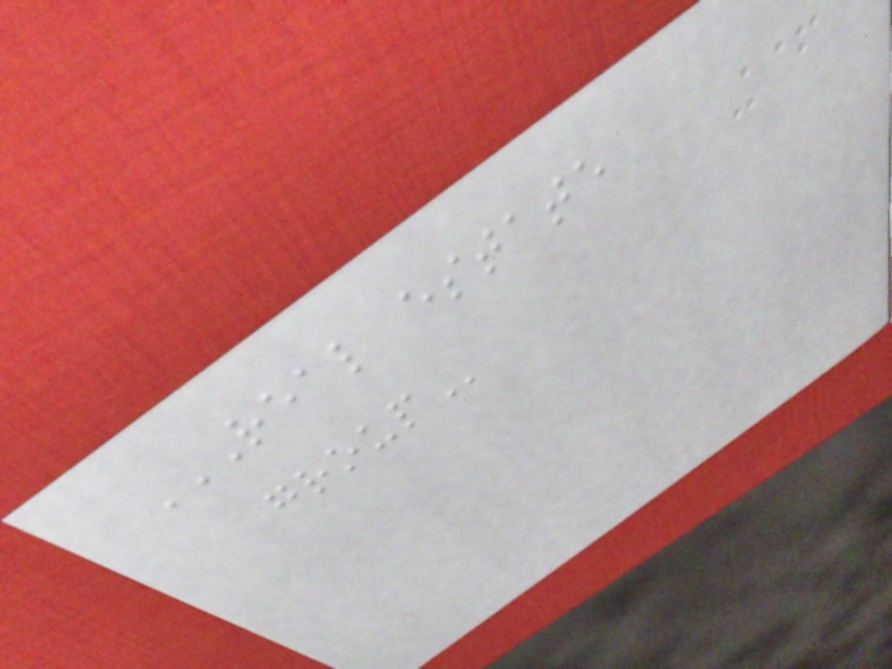REAL ESTATE
GROUP
